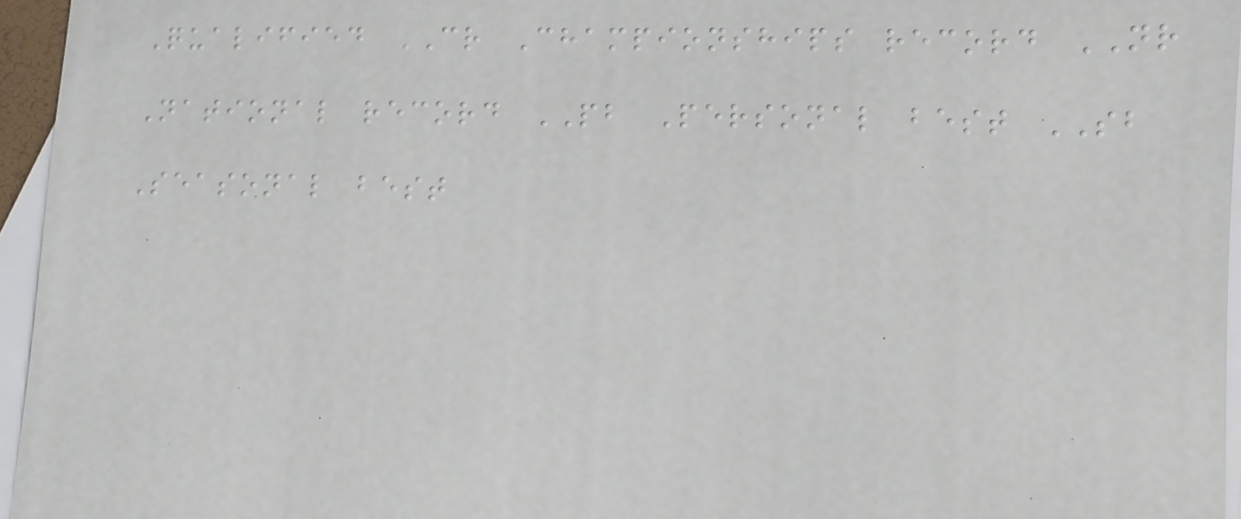Qualified CR Championships record NR
National record PB Personal best SB
Seasonal best
